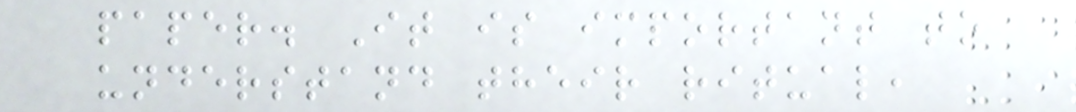paper. It is important to
understand their ritual,
